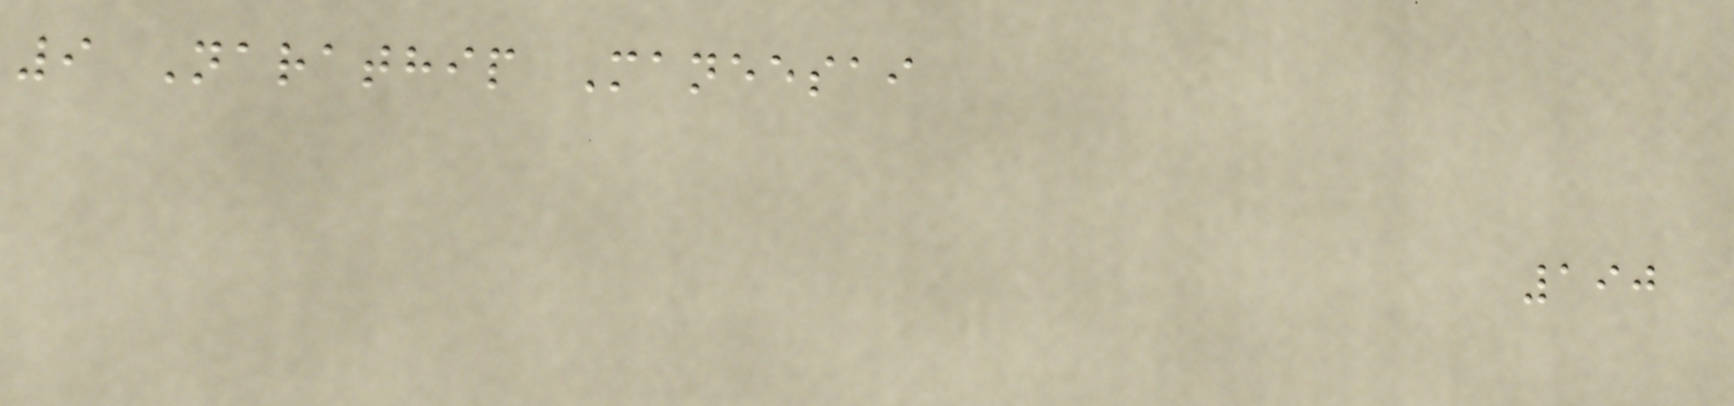9 Narathip Maneesai
190
